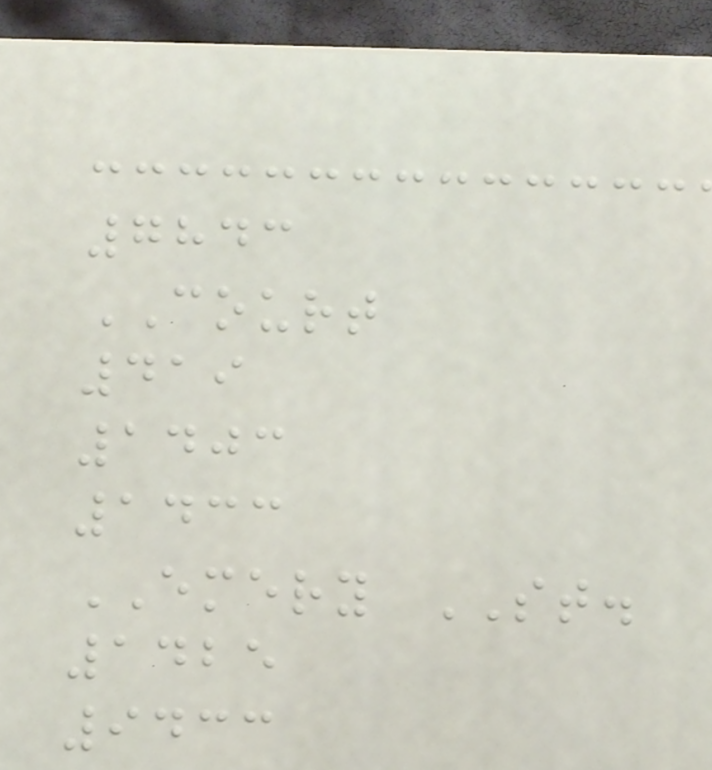7843
COURT
419
1403
1433
EMERY ST.
1425
9433
